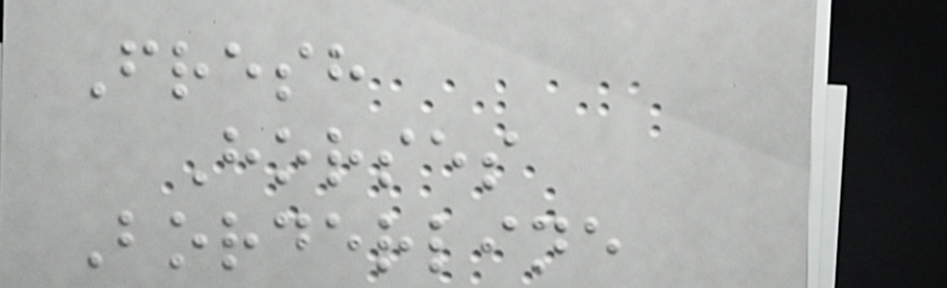Fresh
Horses
Borderline
